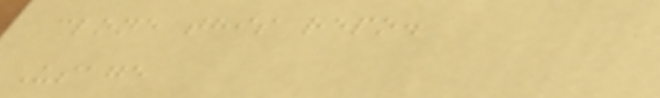clone this repo.
Usage
